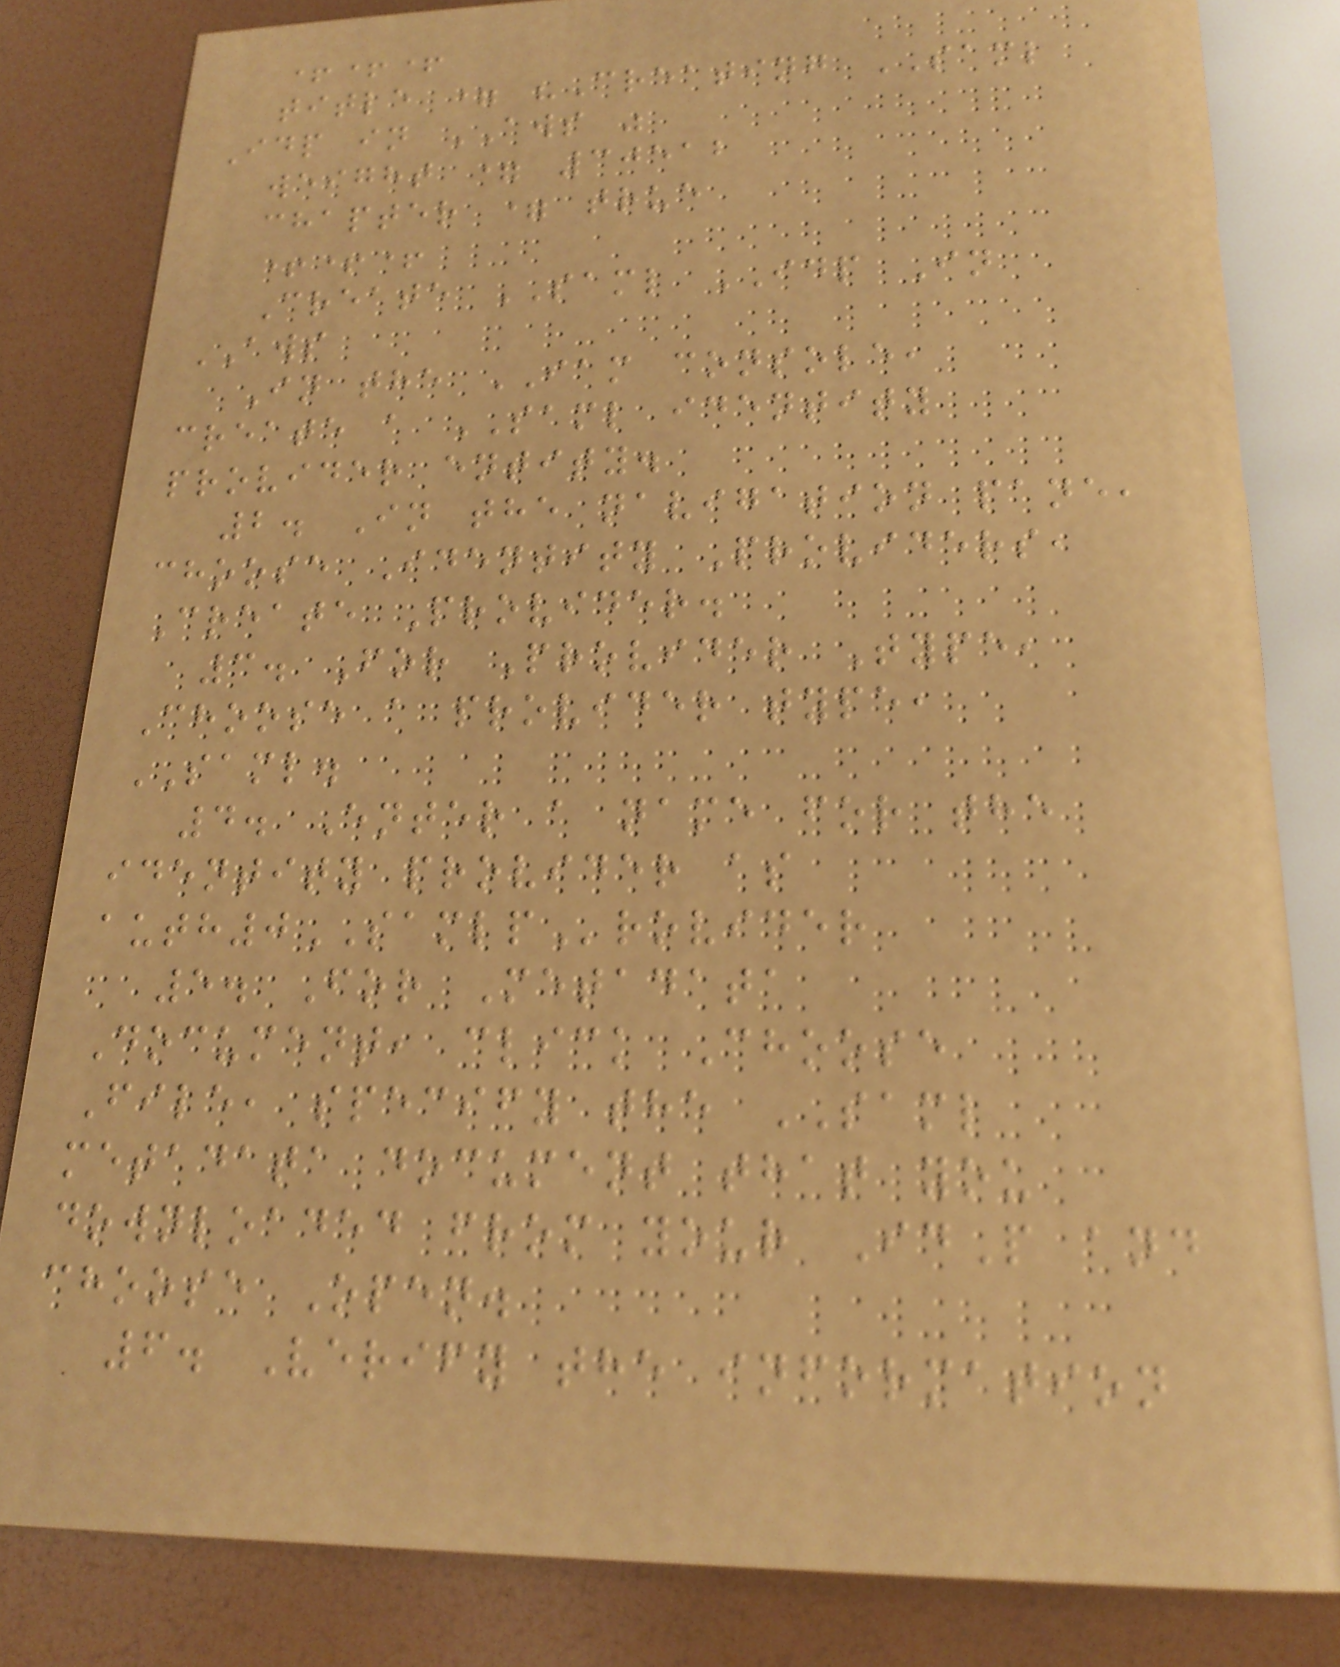+++
title = "Creating SAML
Idp in AWS "
weight = 30512
chapter = true
+++
Create SAML IDP In
AWS
In the IAM console,
create a SAML identity
provider entity.
2. In the navigation pane,
choose Identity Providers,
Create Provider.
3. For Provider Type,
Choose a provider type,
SAML.
4. Enter a name for the
identity provider as
auth0SAMLProvider
5. For Metadata
Document, click Choose
File, specify the SAML
metadata document that you
downloaded from your IdP and
choose Open.
6. Verify the information
